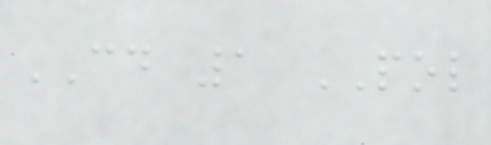CD 1 POL
